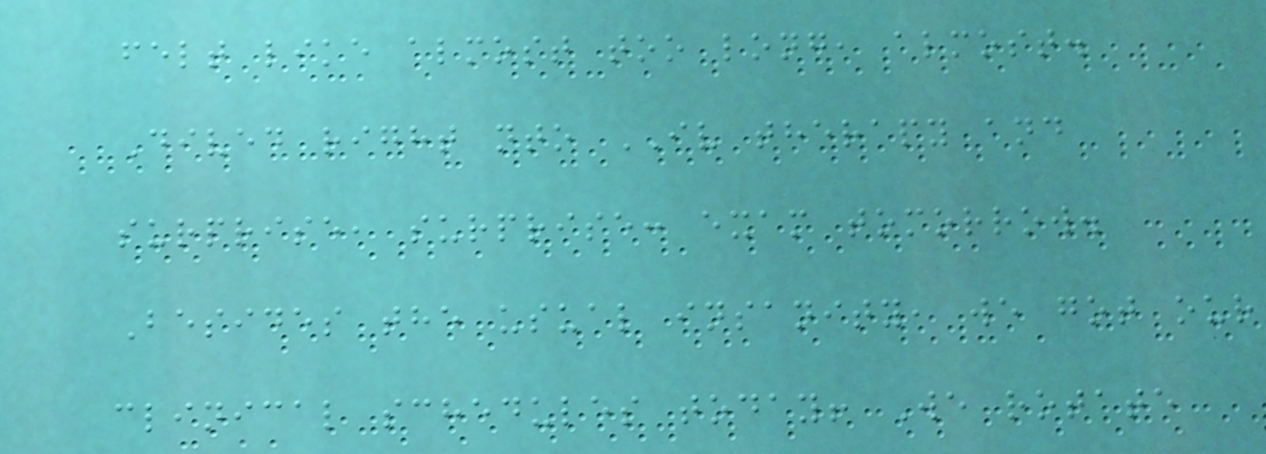felt like almost too long, almost.
Dived right nto IV therapy and
surprise, surprise: exam tomorrow.
Besides the usual insanity, we got our
clinical schedules today! We rotate
